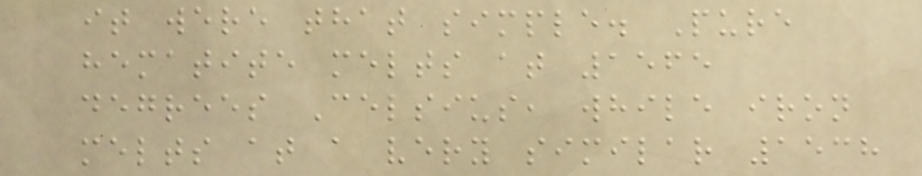it were that simple. Pure
hematite melts at 1565
degrees Celsius, while iron
melts at a very similar 1538
